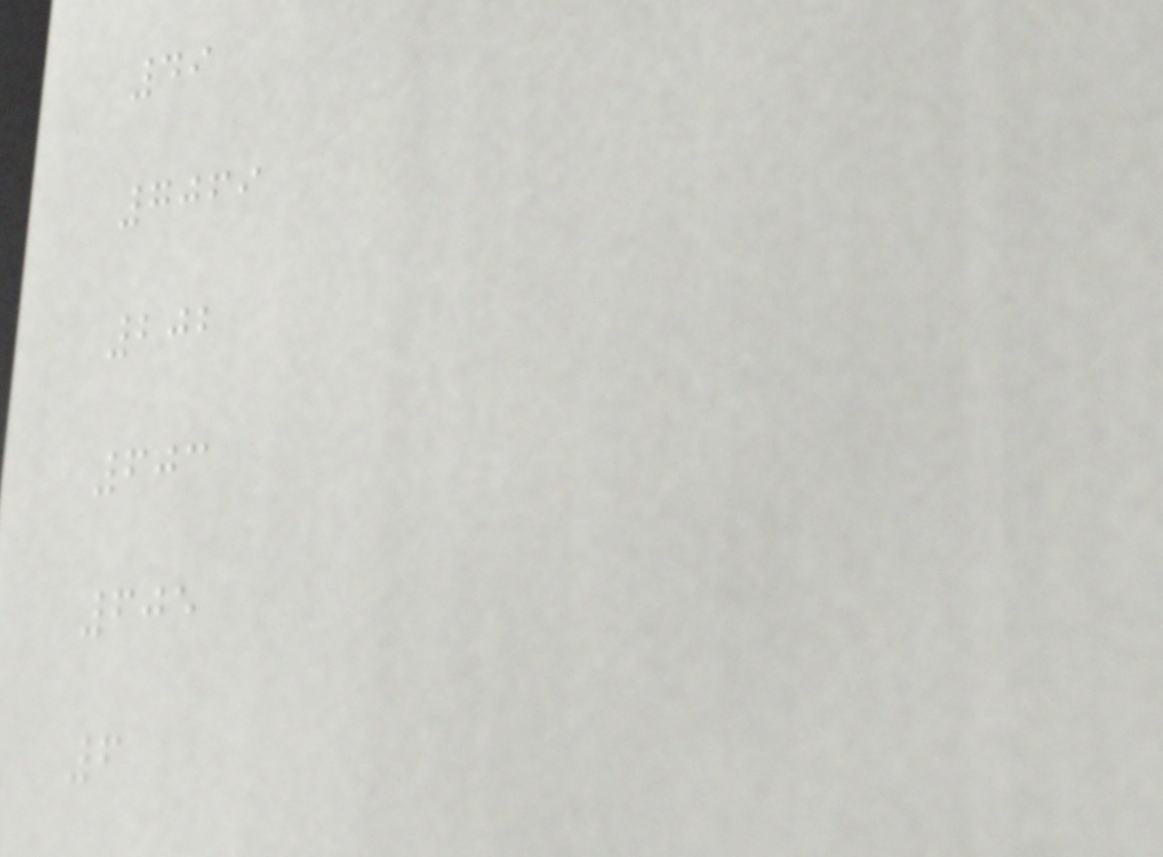49
7069
202
603
605
6
